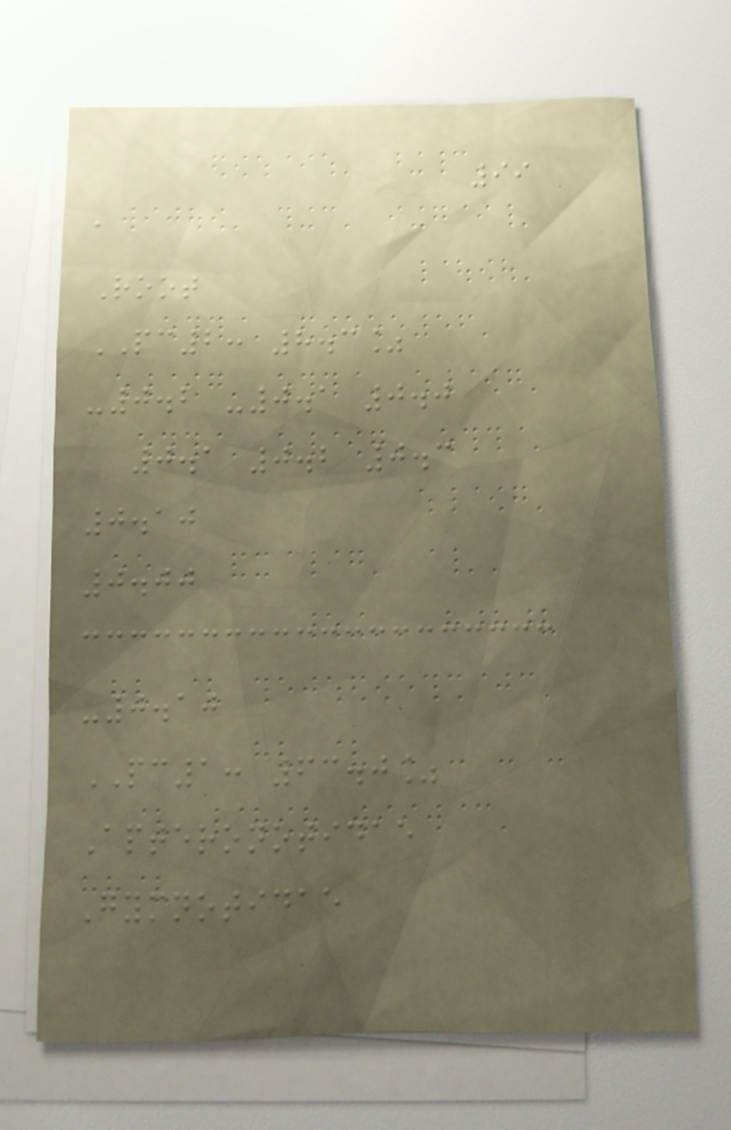99
a
Root
PC2: 8.3%
-0.2 -0.1 0.0
0.1 0.2 0.3
0.10
0.00
-0.10
PC1: 63.0%
Apteronotidae
Gymnotidae
